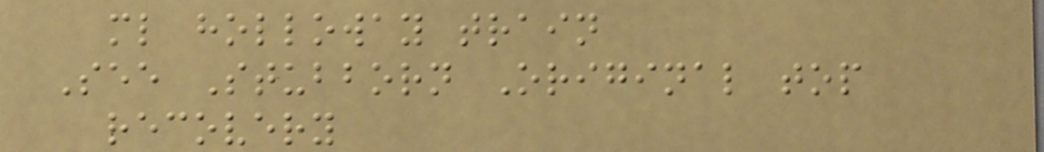ml holloway train
See Stubborn Original top
recovery
